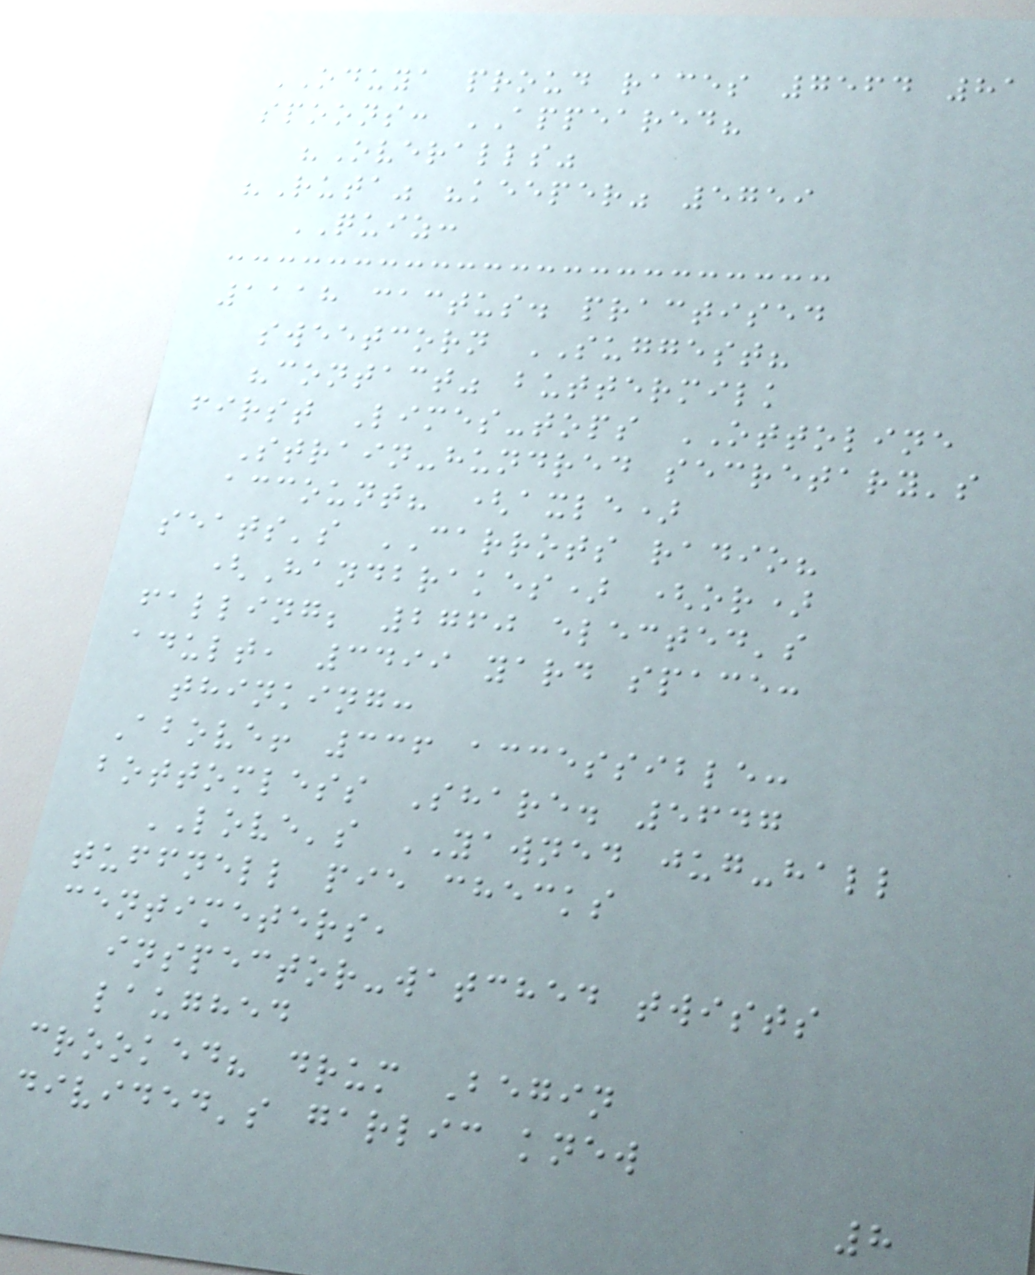ODUYA proud races 7564 81
spoons: APPEARED?
"Overalls"
"Ruta" "keeper" 5759
QUIZ:
1118 cactus. practised
sweetcorn SUGGEST?
"contact" buttermilk
first Limes-tops OTTOLINE
Strain-hundred secretary's
account? (axle)
seats's CARROTS radio?
(Handbrakes) (or)
falling; 2760 elected's
adult, 3499 yard space:
thinking:
Above! 336 accessible:
bottomless Share. 5647
LOVE's YAWNED jug-hall
tuffnell pie checks
centimeters,
inspector-watched twists
laughed
crooked? drum Begin
divided's garlic knew
8
